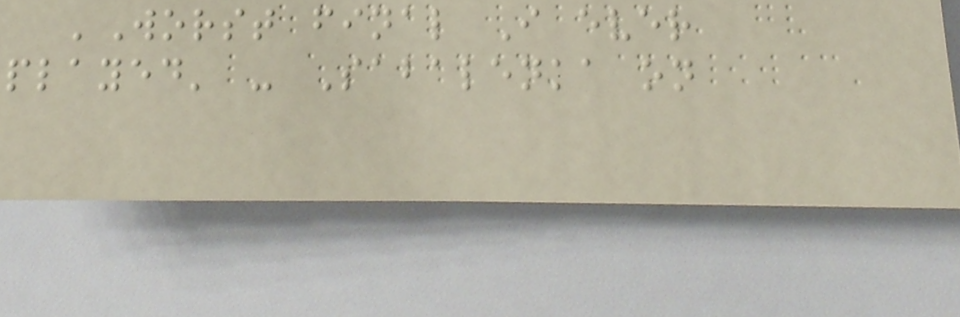'Worst final I ever
played' - Sabalenka on
